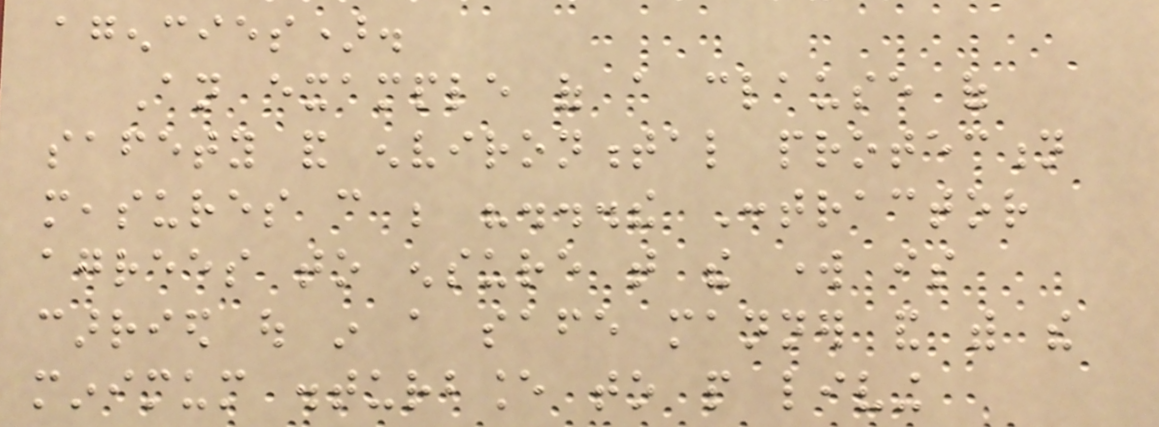agencies).
An example of a clause of
safety and environmental protection
measures can be "...the Contractor
agrees to ensure that the work is
carried out in a safe manner and with the
minimum disturbance to people living
